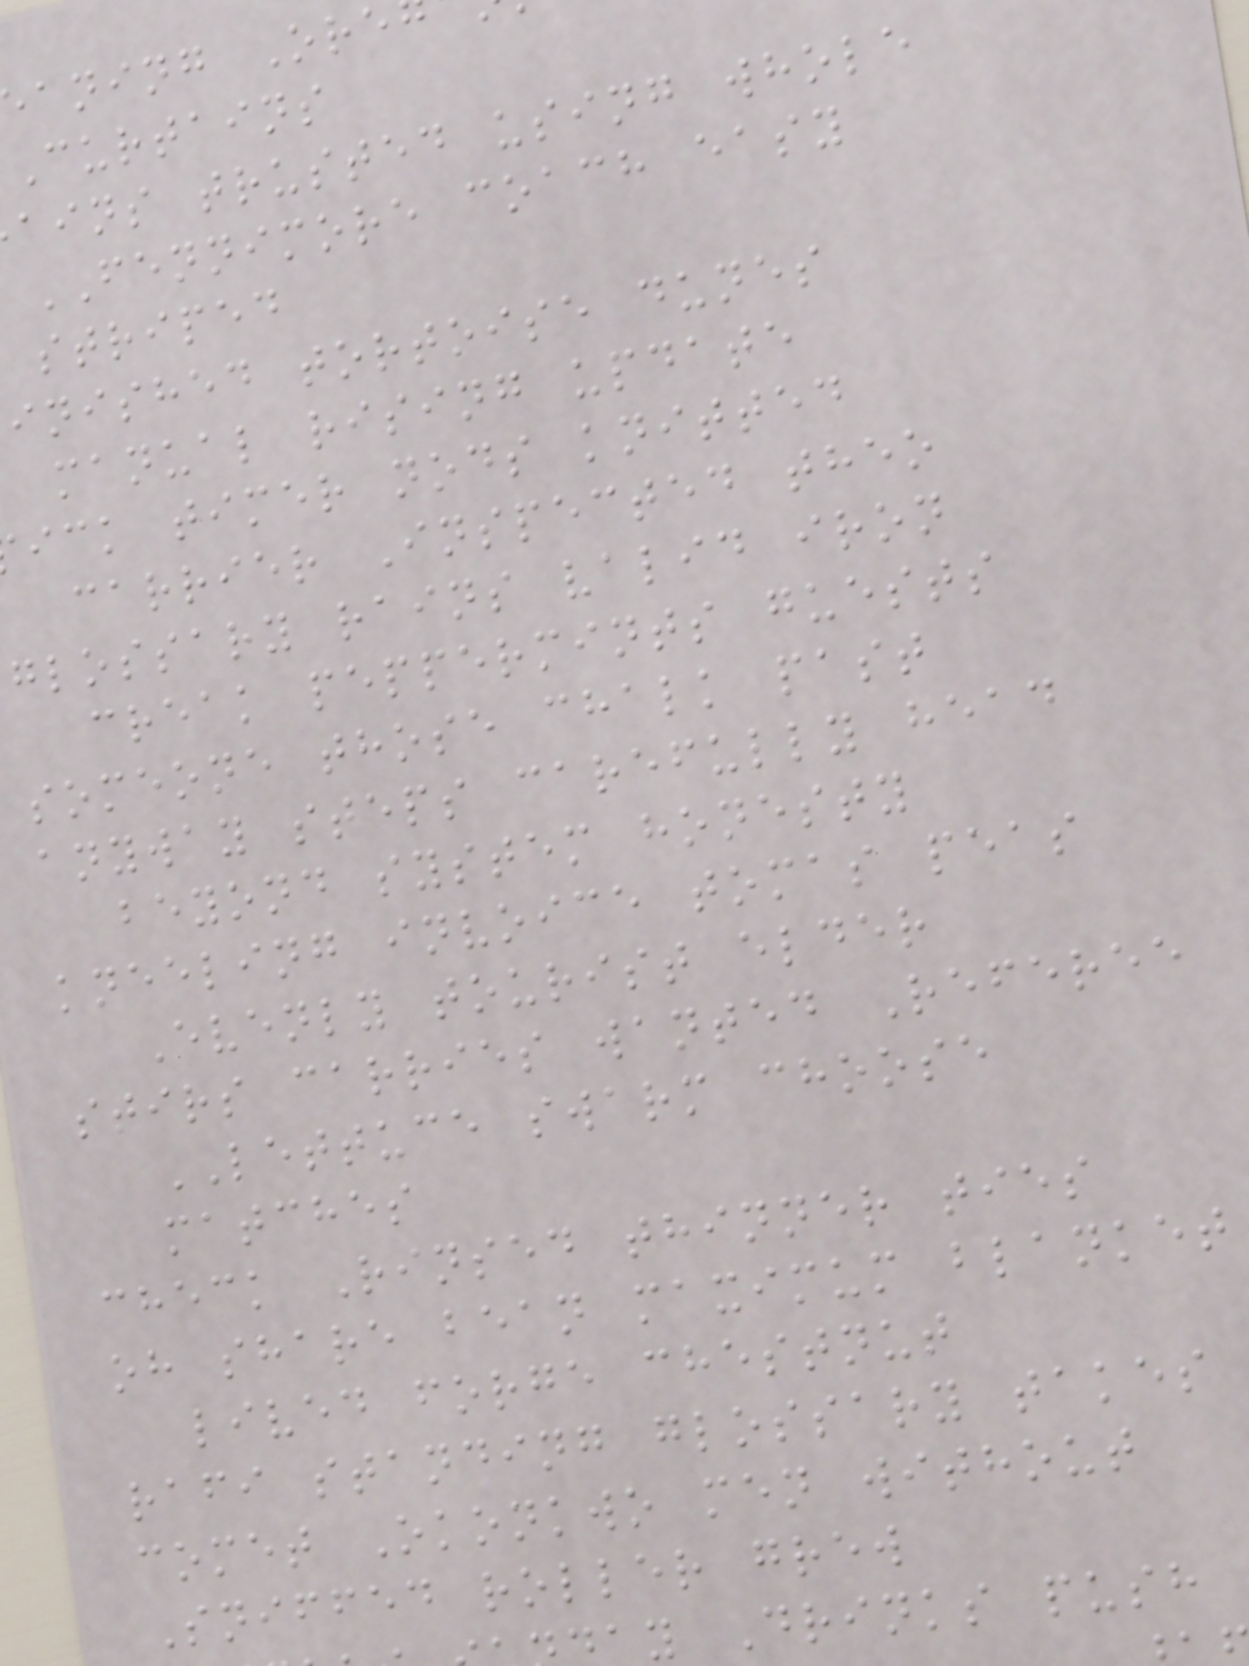aning Ore
Curtains
ains trusted using whole
FENNIMORE coach easy
striped
inished tortoise dunes
manual rising update
ick timer nods knitted
carrier Inspected theo
glossary rains valid iron
creak peppermints guests
someone those chalk past
anyway steps carefully head
beyond system honesty
kneeling invoice tomas peas
Evenly tourist elder
stirs carries wanted Referee
LETTUCE swarm choose
matches
check Rinsed thinner ties
oh share bean maximum blanket
lived forge chestnut
rafi standing glossary takes
comet Okonkwo men without
Sniffed roller grew
ay Drinks push
